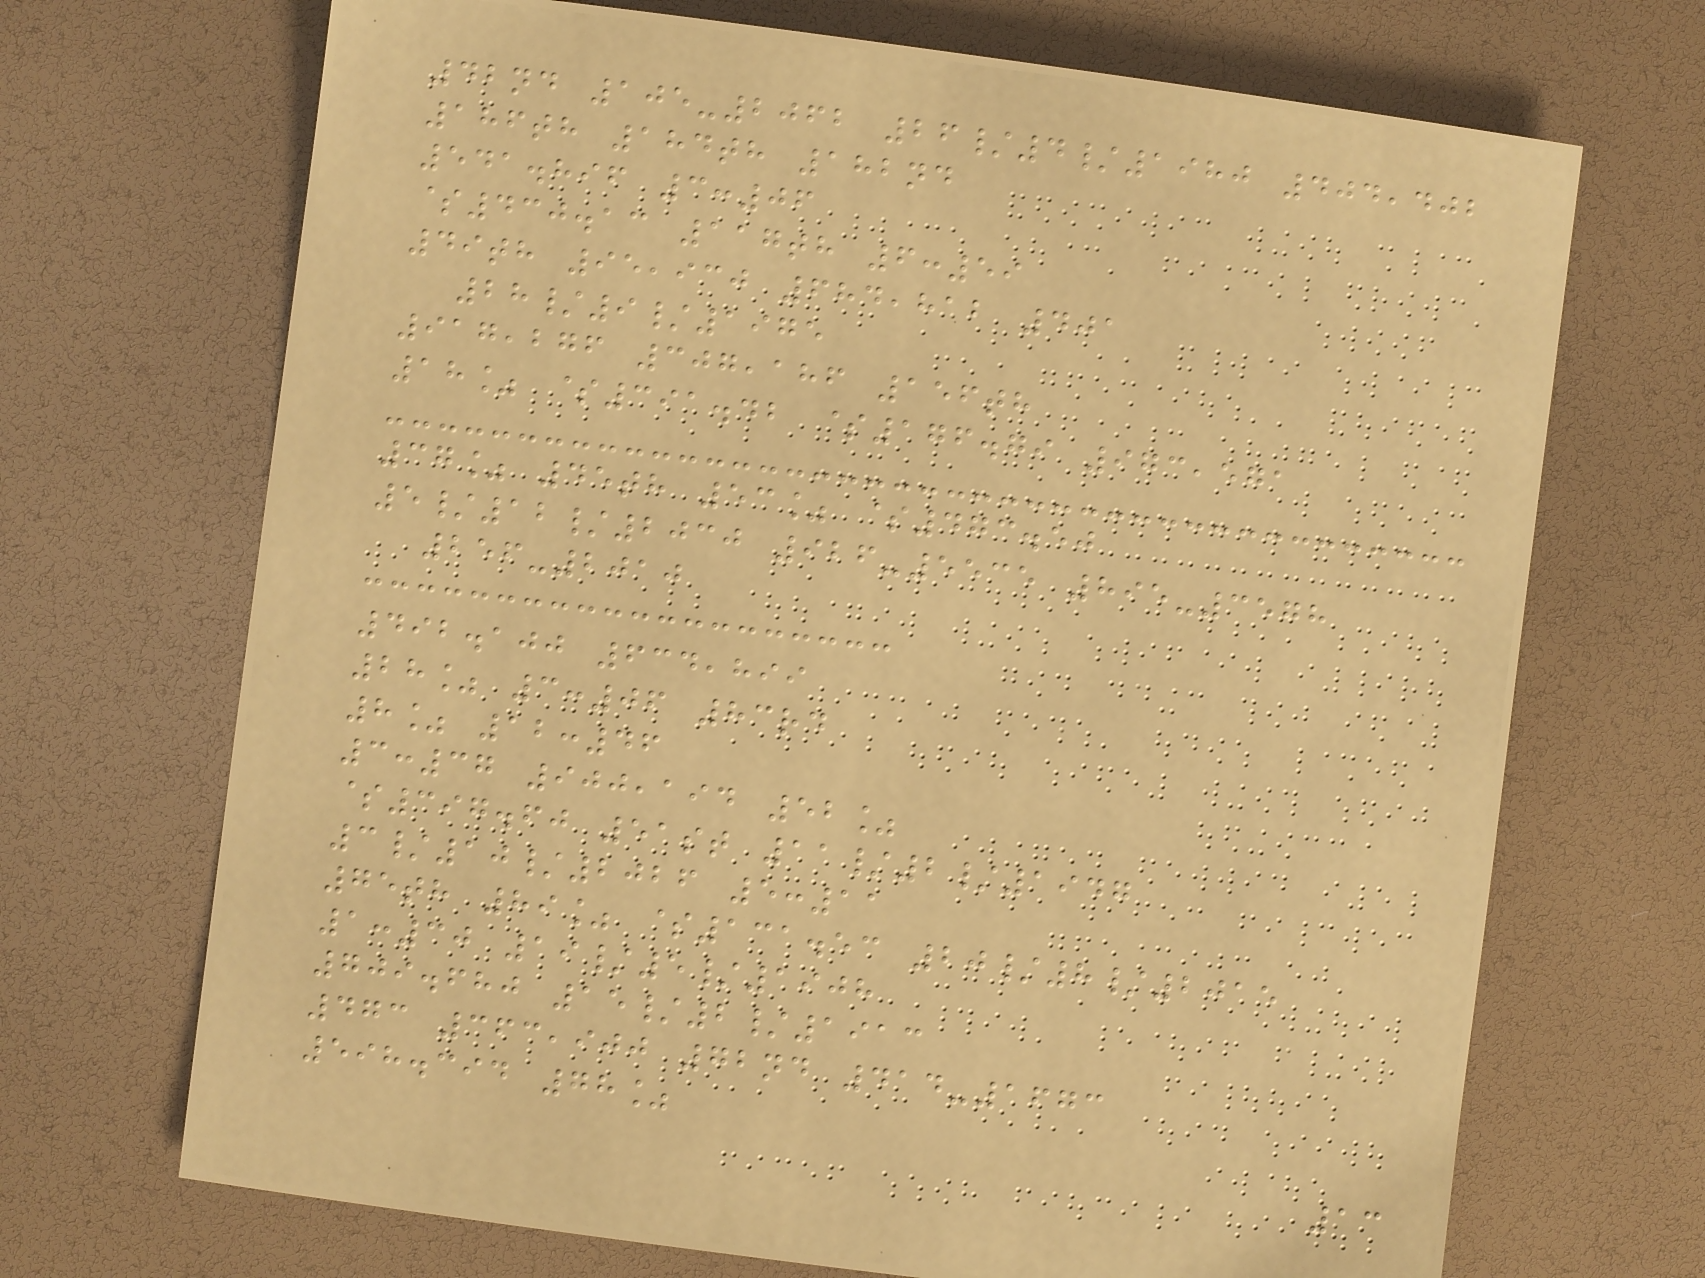42nd 105-2062 26/4/1980 404,402
186th 184th 182nd
541.896 3:06
$430.13 117th 6:59
49th 95,930 684,812 401
28/9/1975
917,276 307,186 156th
18% $391.42 $176.79 973,571
37% 45th 53% $473.50
5/12/2030 926-5535 895-3578
256-2010
492.100 634,899
28% 3:06 83rd
8% 12:46
3:37 900,194 52%
$397.60 51st 11/2/1947
3/10/2026 5:11
75th 89% $131.53 20/8/2015
1:30 19/5/1908
709.680 15/2/1913
473 363,900 72nd 414-1673
598.394 78%
13
